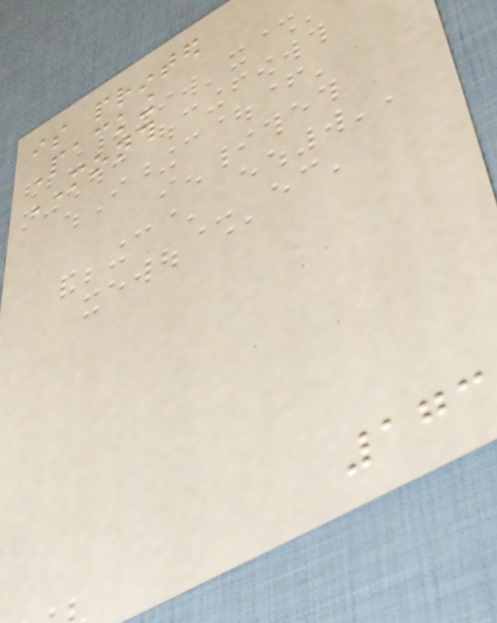is printed
Packing
MONTH
173
